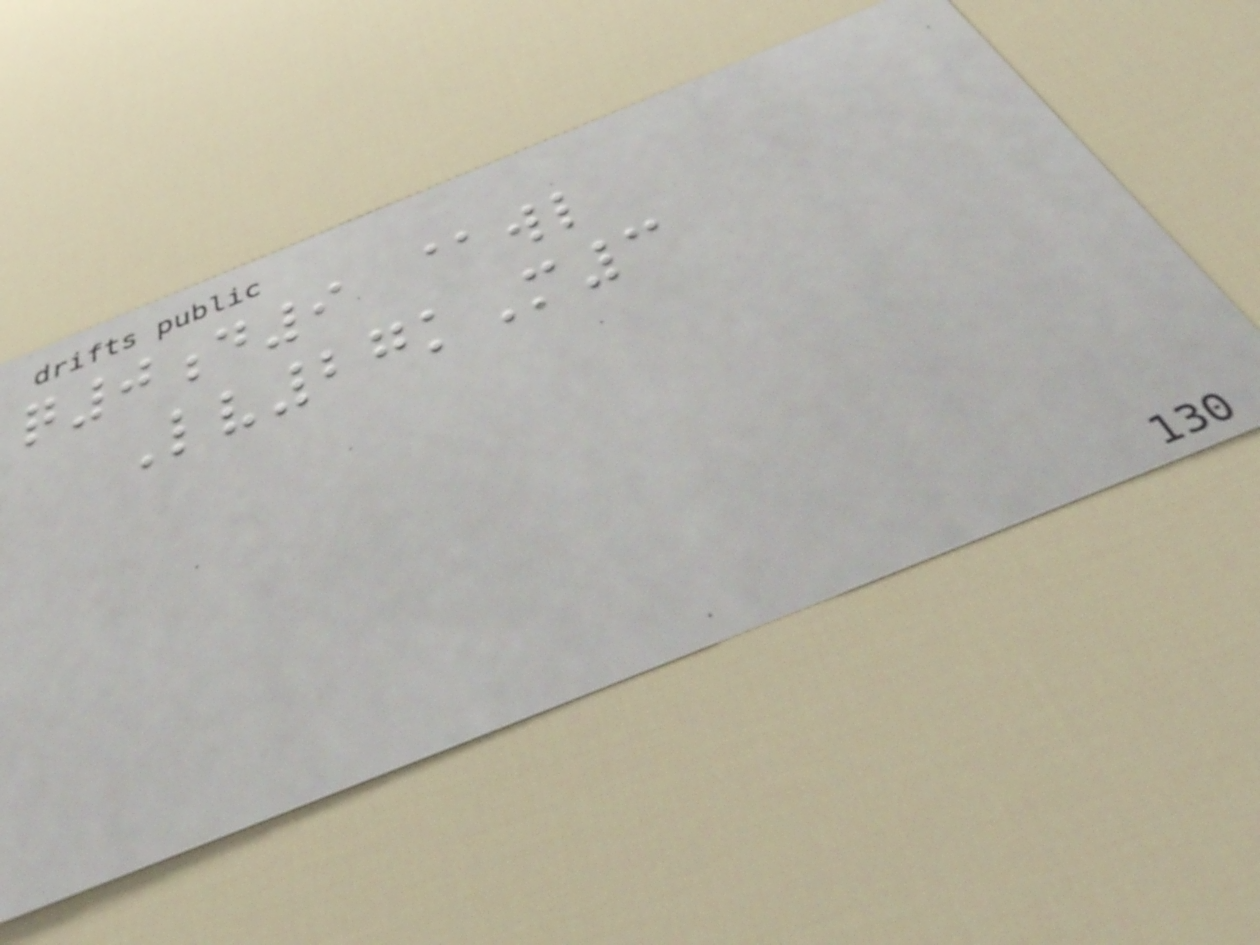q0d9 @wl
Lv27kM3
